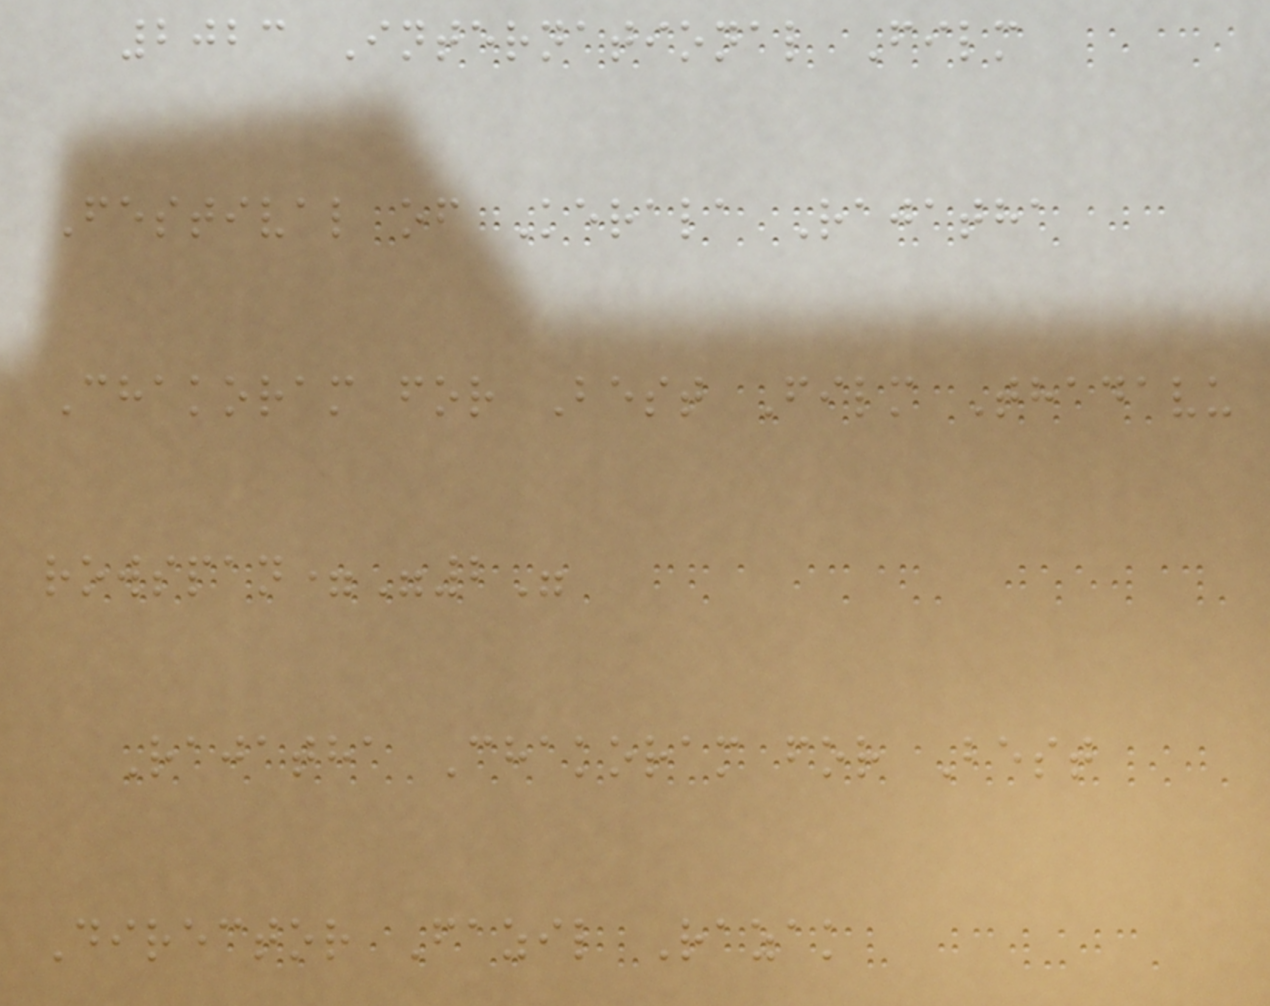2023 International Film
Festival of Kerala Rajatha
Chakoram for Best Film Thadavu
rowspan="2"
Rajatha Chakoram for Best
Director Fazil Razak
